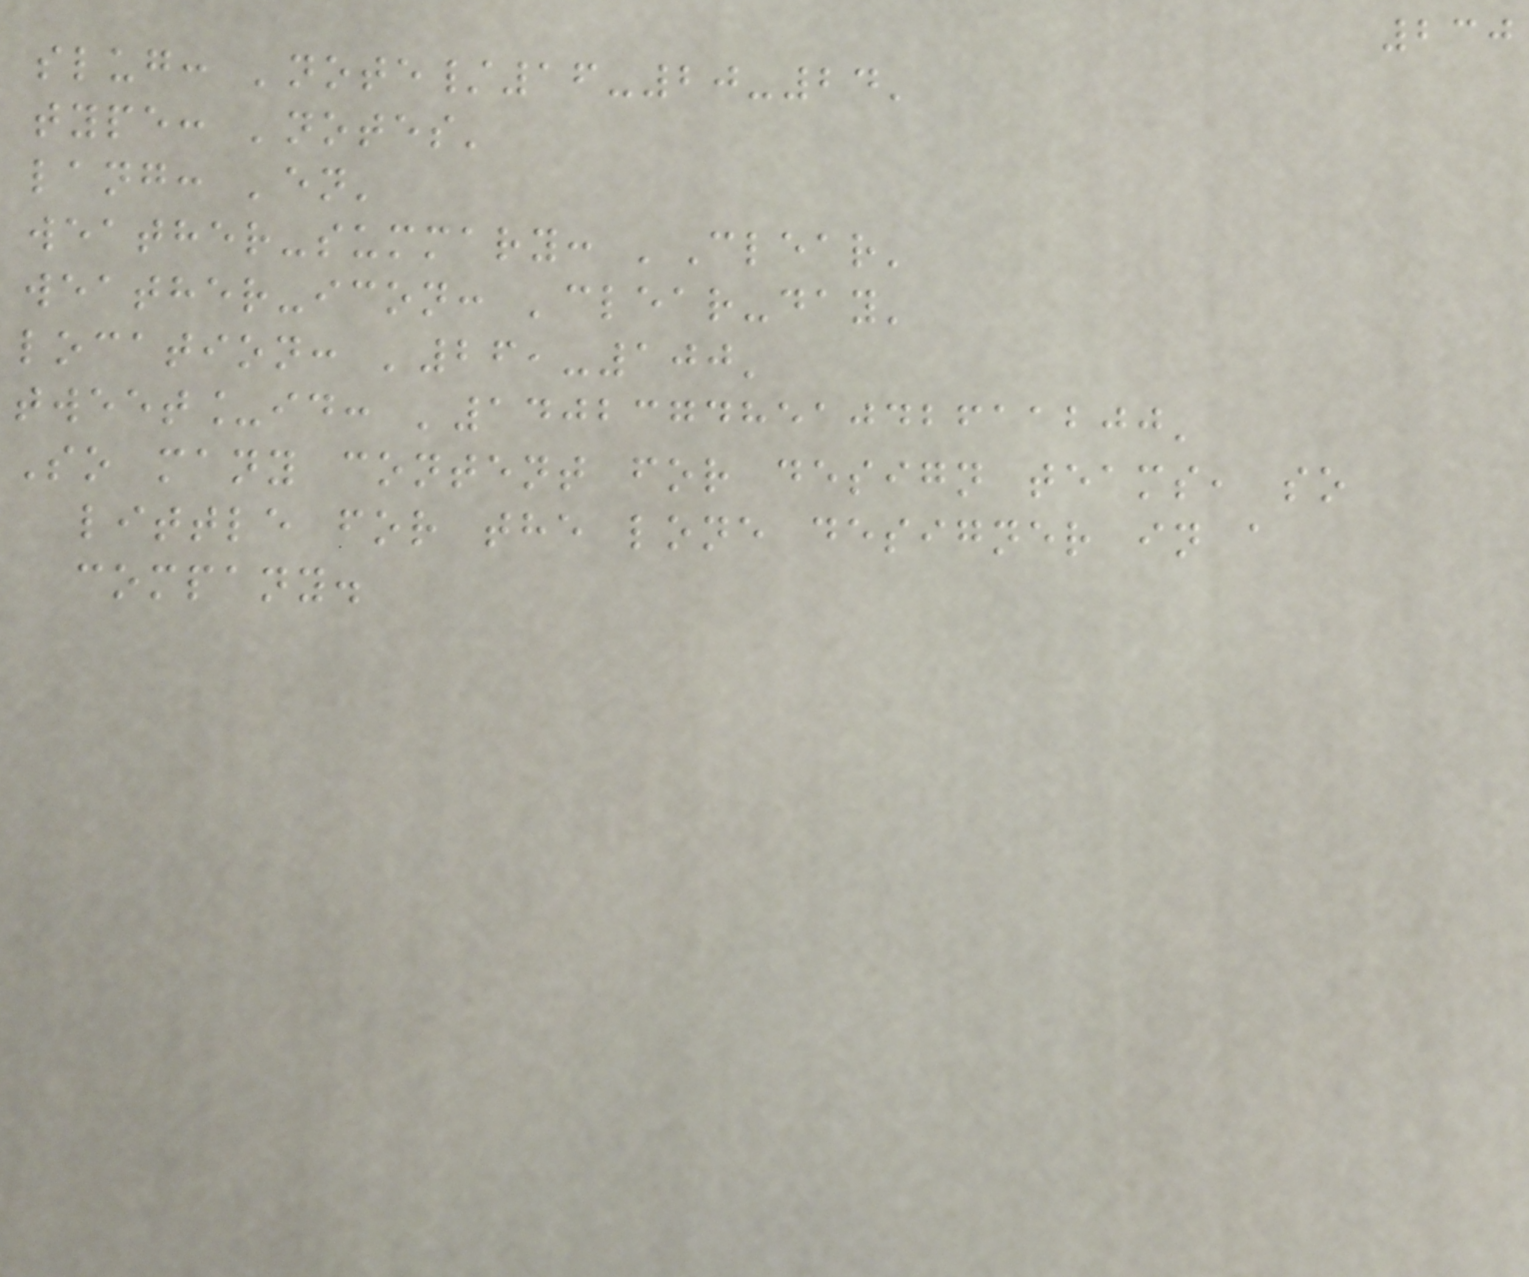230
slug: 'note/16-20-24'
type: 'notes'
lang: 'en'
weather-summary: 'Clear'
weather-icon: 'clear-day'
location: '26,-100'
tweet_id: '1402374851042611200'
So many content for design teams, so
little for the lone designer in a
company.
